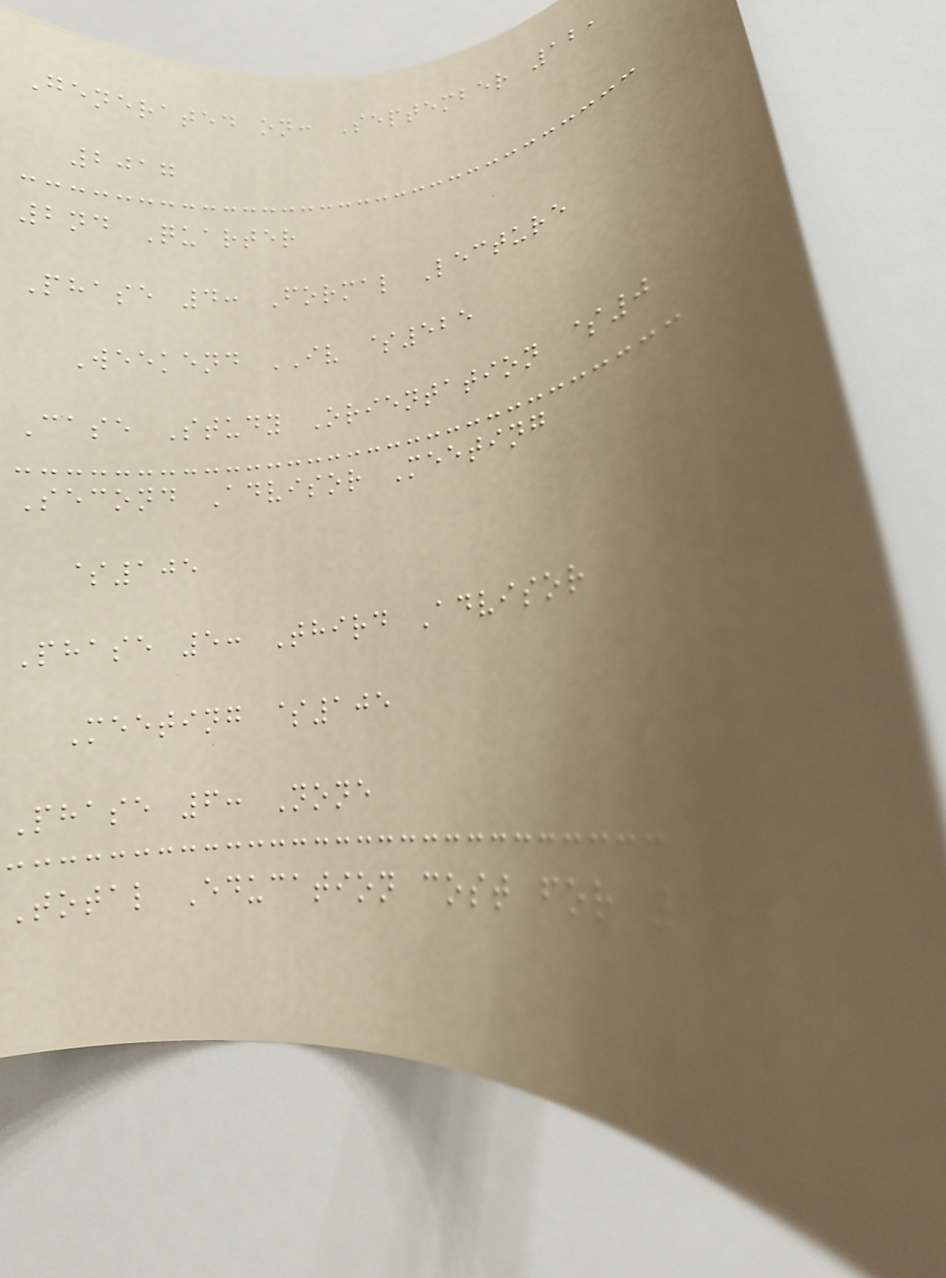Generated on: September 12,
2017
2nd Quarter
Phase 4: Formal Lecture
Weekend IV $525
Case Study Orientation $0
Second Advisor Meeting
$105
Phase 5: Third Advisor
Meeting $105
Phase 6: None
Total Education cost for 2nd
